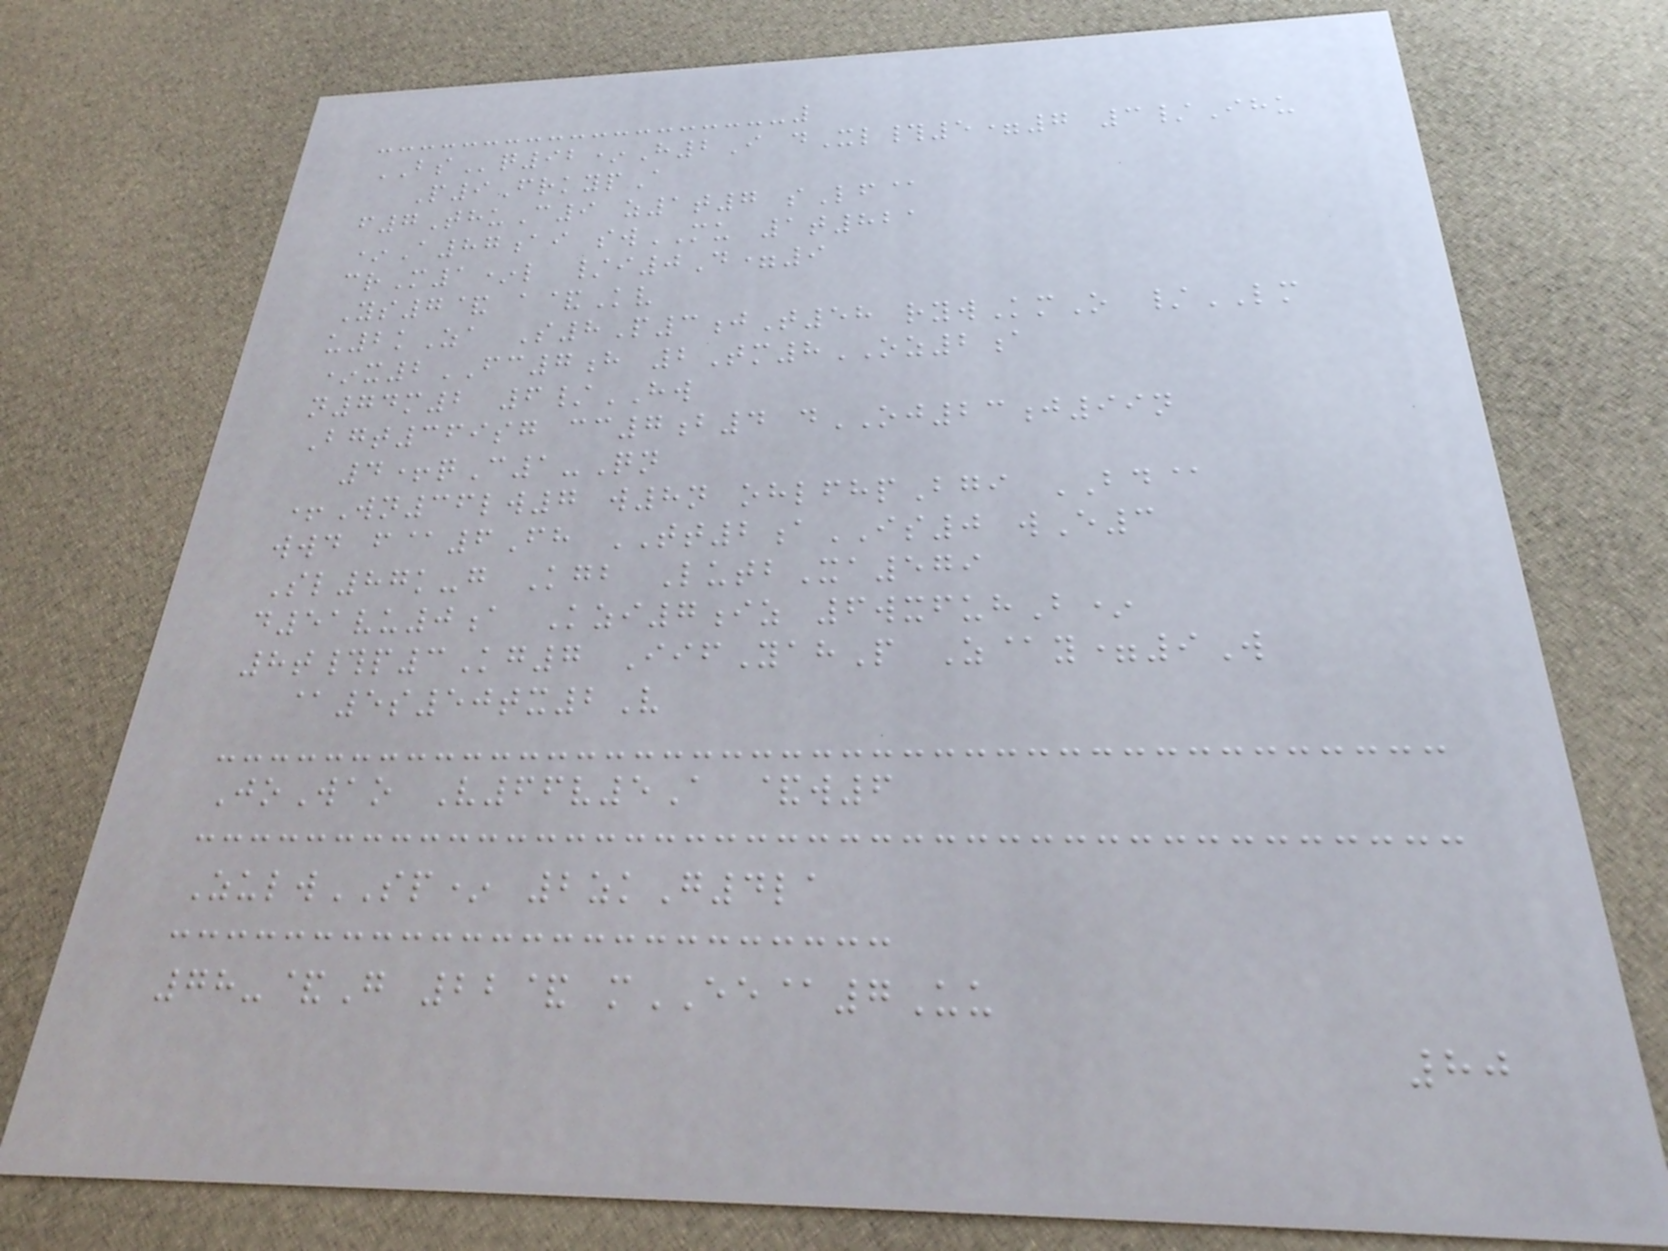BSq92*H2I dXl#5=7 3/Ihu
P9FrkypA
f7ThuC9 z1t7 sLf@
*A87ai swMU 1t821
crM1*l /i0D=9
Ys7& a&Kv
u2kZa S8P3jT58 rywKmO /LM
*x2FC7h 2Tm8OZ2a
n74m2 6/HW
Bgt369sg cc7b4 dOJ23j99n
4+qC1-Qn
+Wn36lw7 w8n ohlfhpBgi BD@
wwd f@6Fh TT2aIS0 wE3
Sl87k-g Kgb LutbXa579
d51vu0a Kzi7iz 6wxfuhB*
8t#p3Kg7 IifYahP Z@y=9W
@5s50tx2V
JoWao V66v5A &w6
ZulwSP* 2zkG4la
78-&G 22& mEE@7Uu
80
